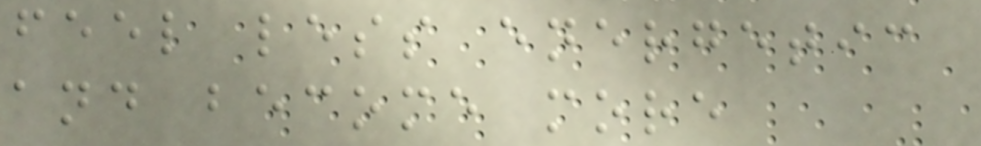feel less energetic
and become more
